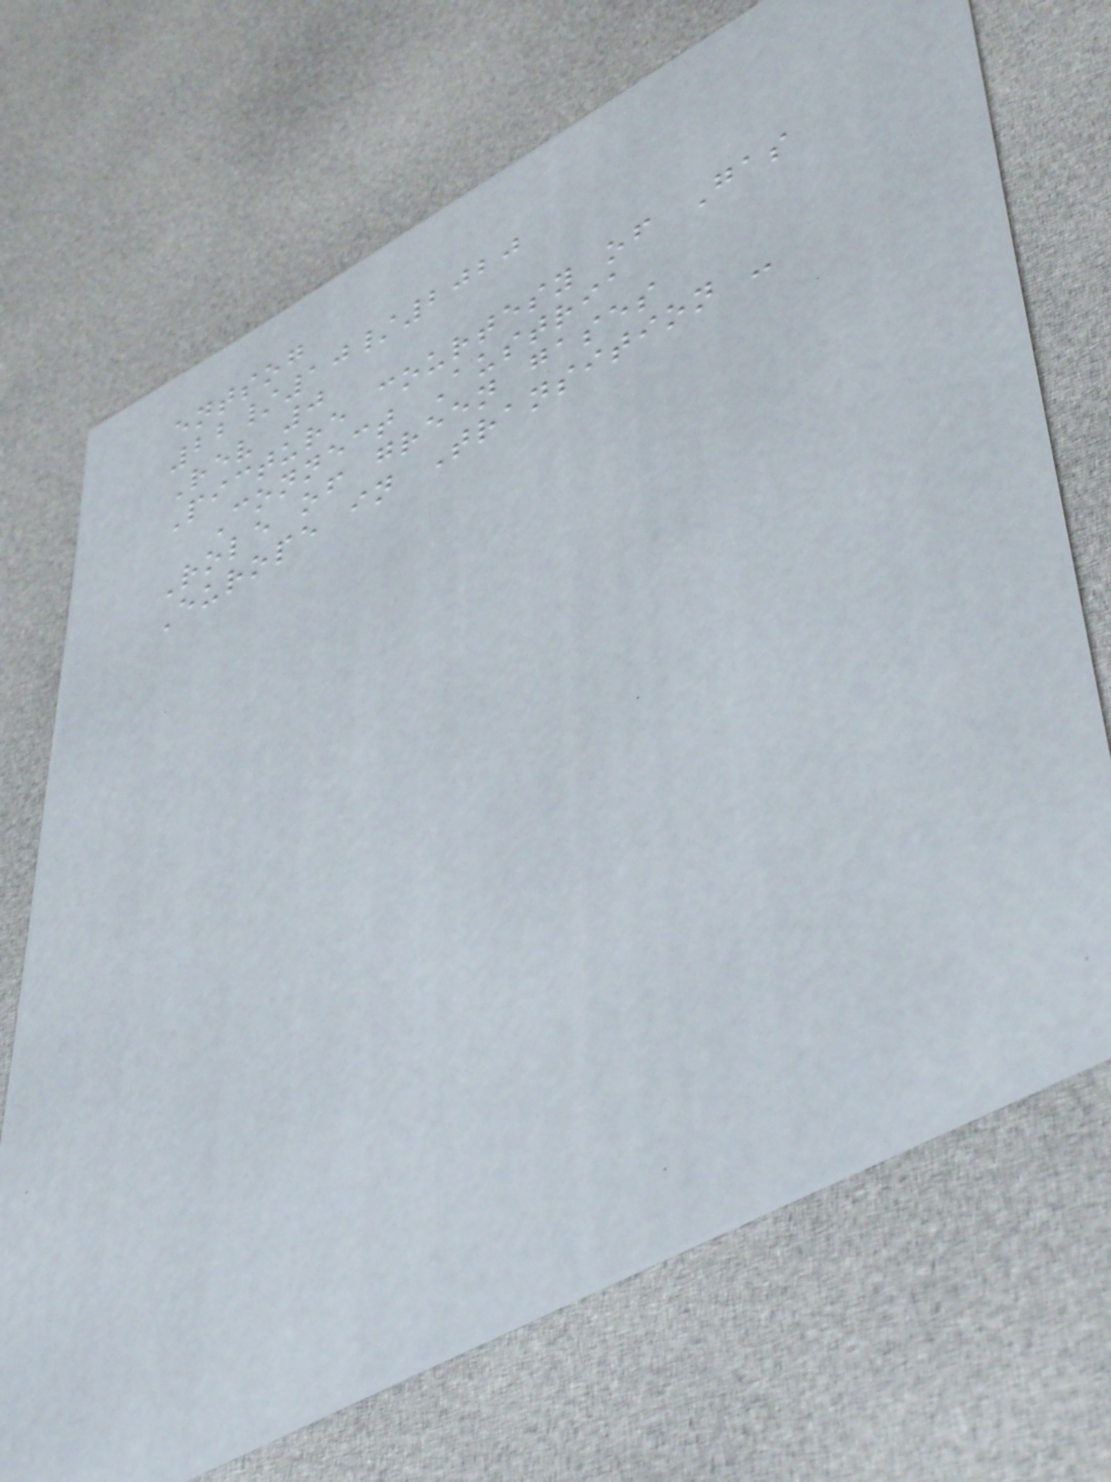entsog
22/10/2020
Rev 0
Picture courtesy of Gas
Connect Austria
Role of green gases
Europe in Transition -
